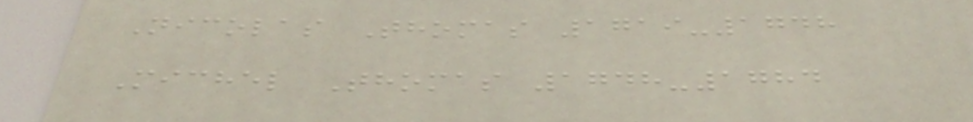Nicolas Thomas 1719-1748
Michel Thomas 1748-1784
